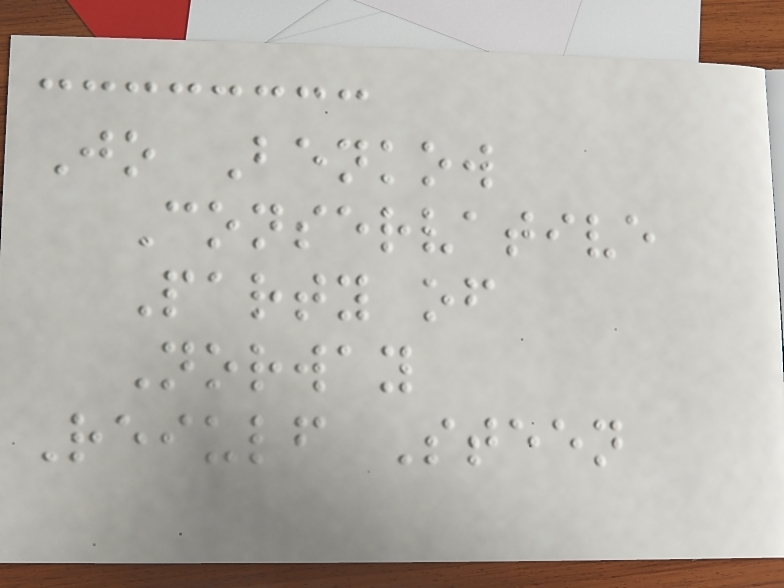Jo Benkow
Conservative
Party of
Norway
Reiulf Steen
